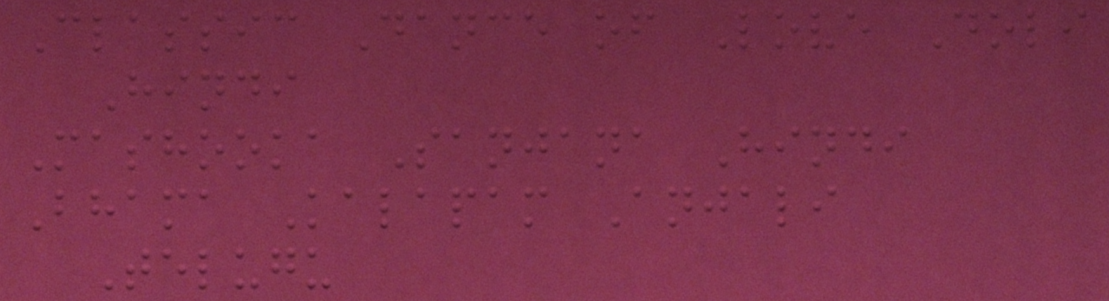Classic Dance of Love Doli
Hindi
Mashooka Sanjana Hindi
Bhama Kalapam Anjali
Telugu
